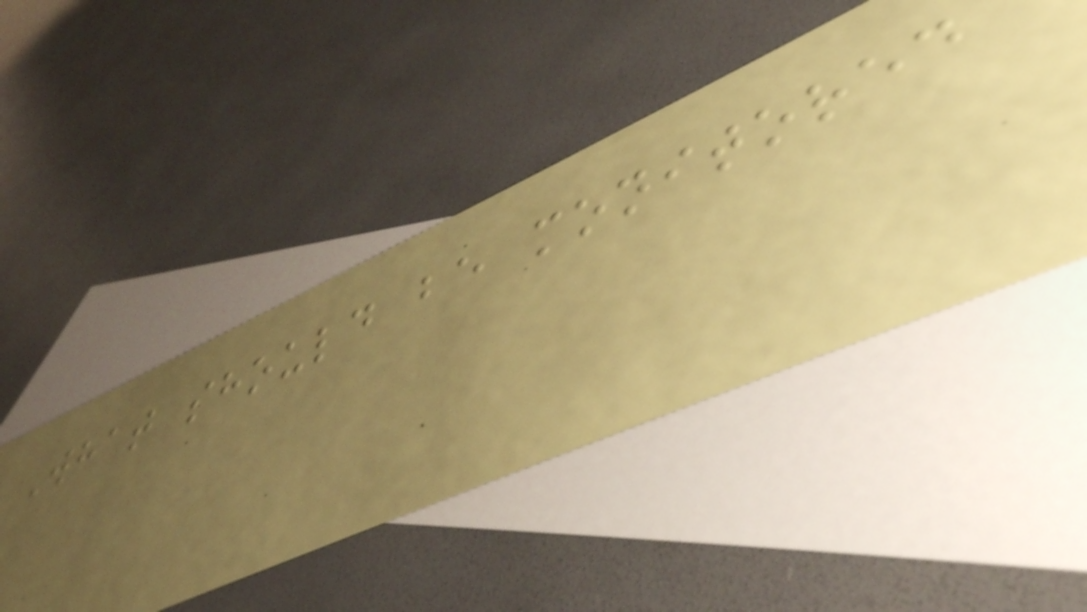What should be monitored
